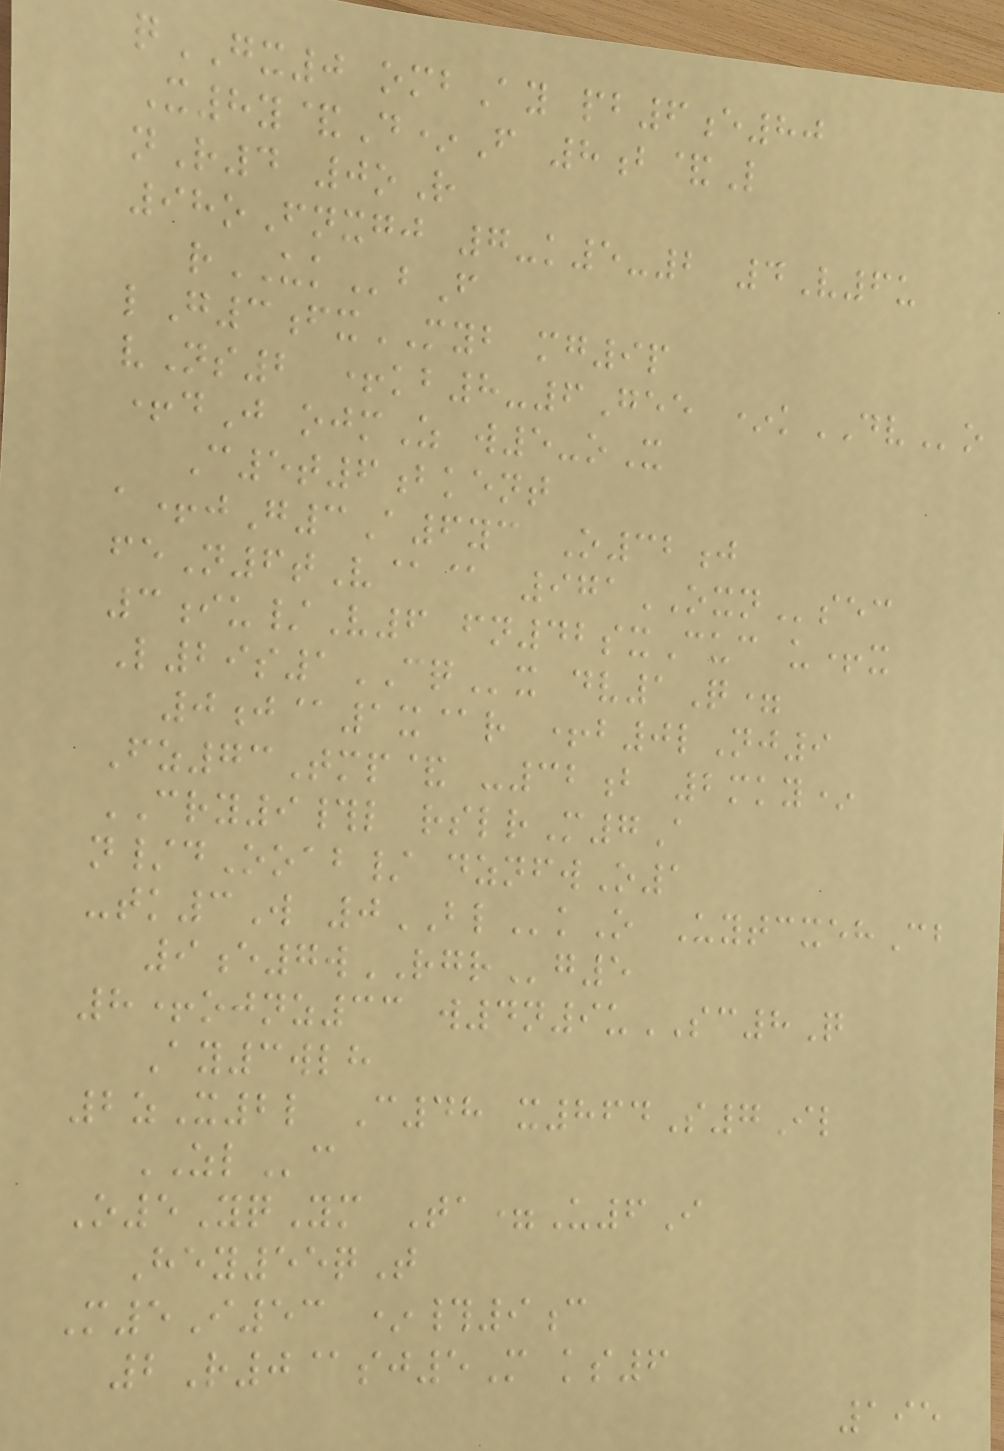qGX0 ombAy pb6e80
X8y&D*F 8b&L
nR4 0oR
98oFnxgj 7-k5-2 4V6u
rUKbF
lG3fxMYB mg9p
vNs2 +kb8-6Gee *kDVo
+dJ ojmZ w5-oX
C5t6bkent
a+jG3A6yc O32j
feN6tV@@ 971OXNsec
3iu/V6 fn42sxCuc u+x
L29s1CQx dv1Q=
0j@1x@r +b0lNj9
Fz73Tmp& -32b 2mky*
CRY9#l rslrM7A
n/dOoab/ dznfwO1
-tk3W 0BLkO UytcxehCb
9e7wRGRg5
8+ojnz33 w4n9uSC8Q
Ay3wlh
2zX2l C48 x864S7Il
ZLc
O5YqYm Ta=U6I
Hey55qT
M5I53 *#9c
2R0@sj5M ks6
195
